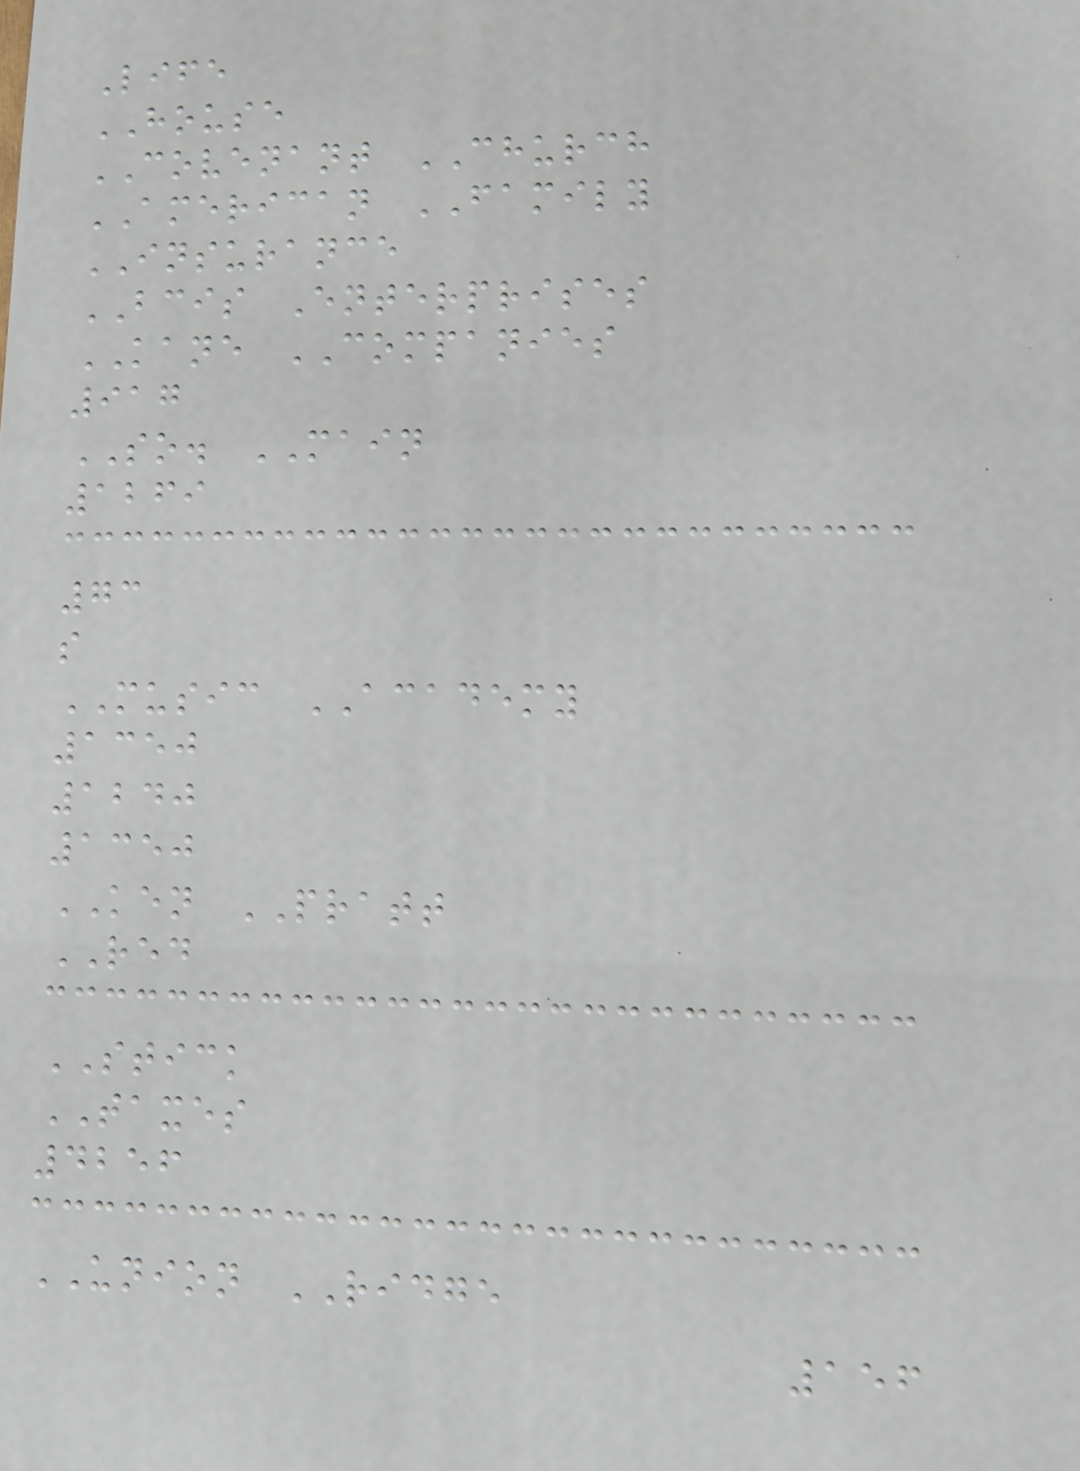Life
HOUSE
COVENANT CHURCH
AMERICAN FAMILY
INSURANCE
BCIS Enterprises
KANE COMPANIES
917
SO. MAIN
1269
73
s
MUSIC ACADEMY
1350
1240
1350
KEN PRATT
RED
STICK
TAXES
4256
UNION RIDGE
156
